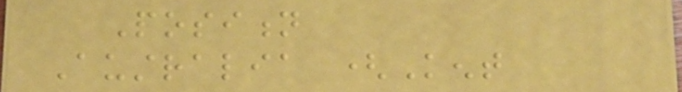Position
Australia (Kent
